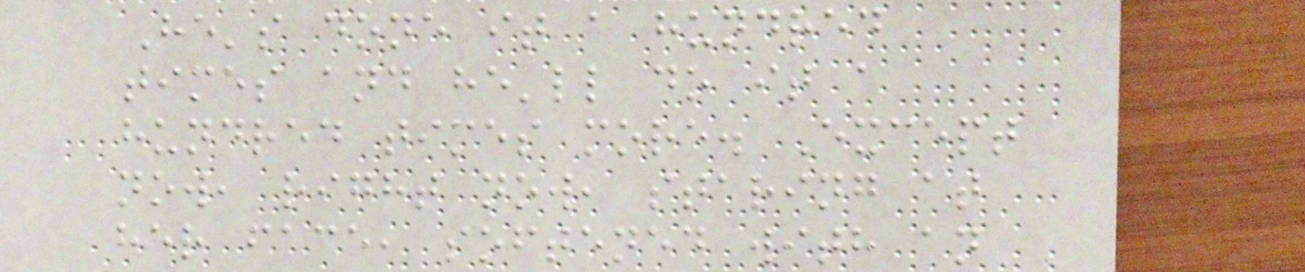He's done it a hundred
times and he'll do it a
hundred times more. Except
now, right now, staring at
her face, softened with an
